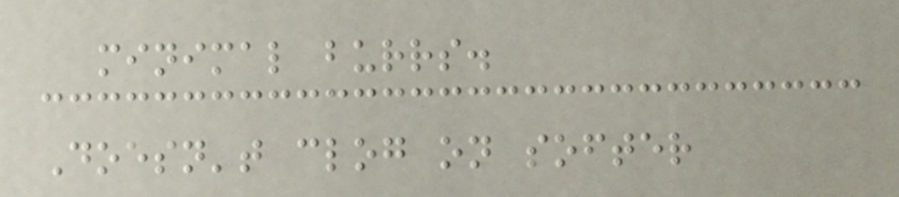minimal burrs.
Doesn't clog on softer
